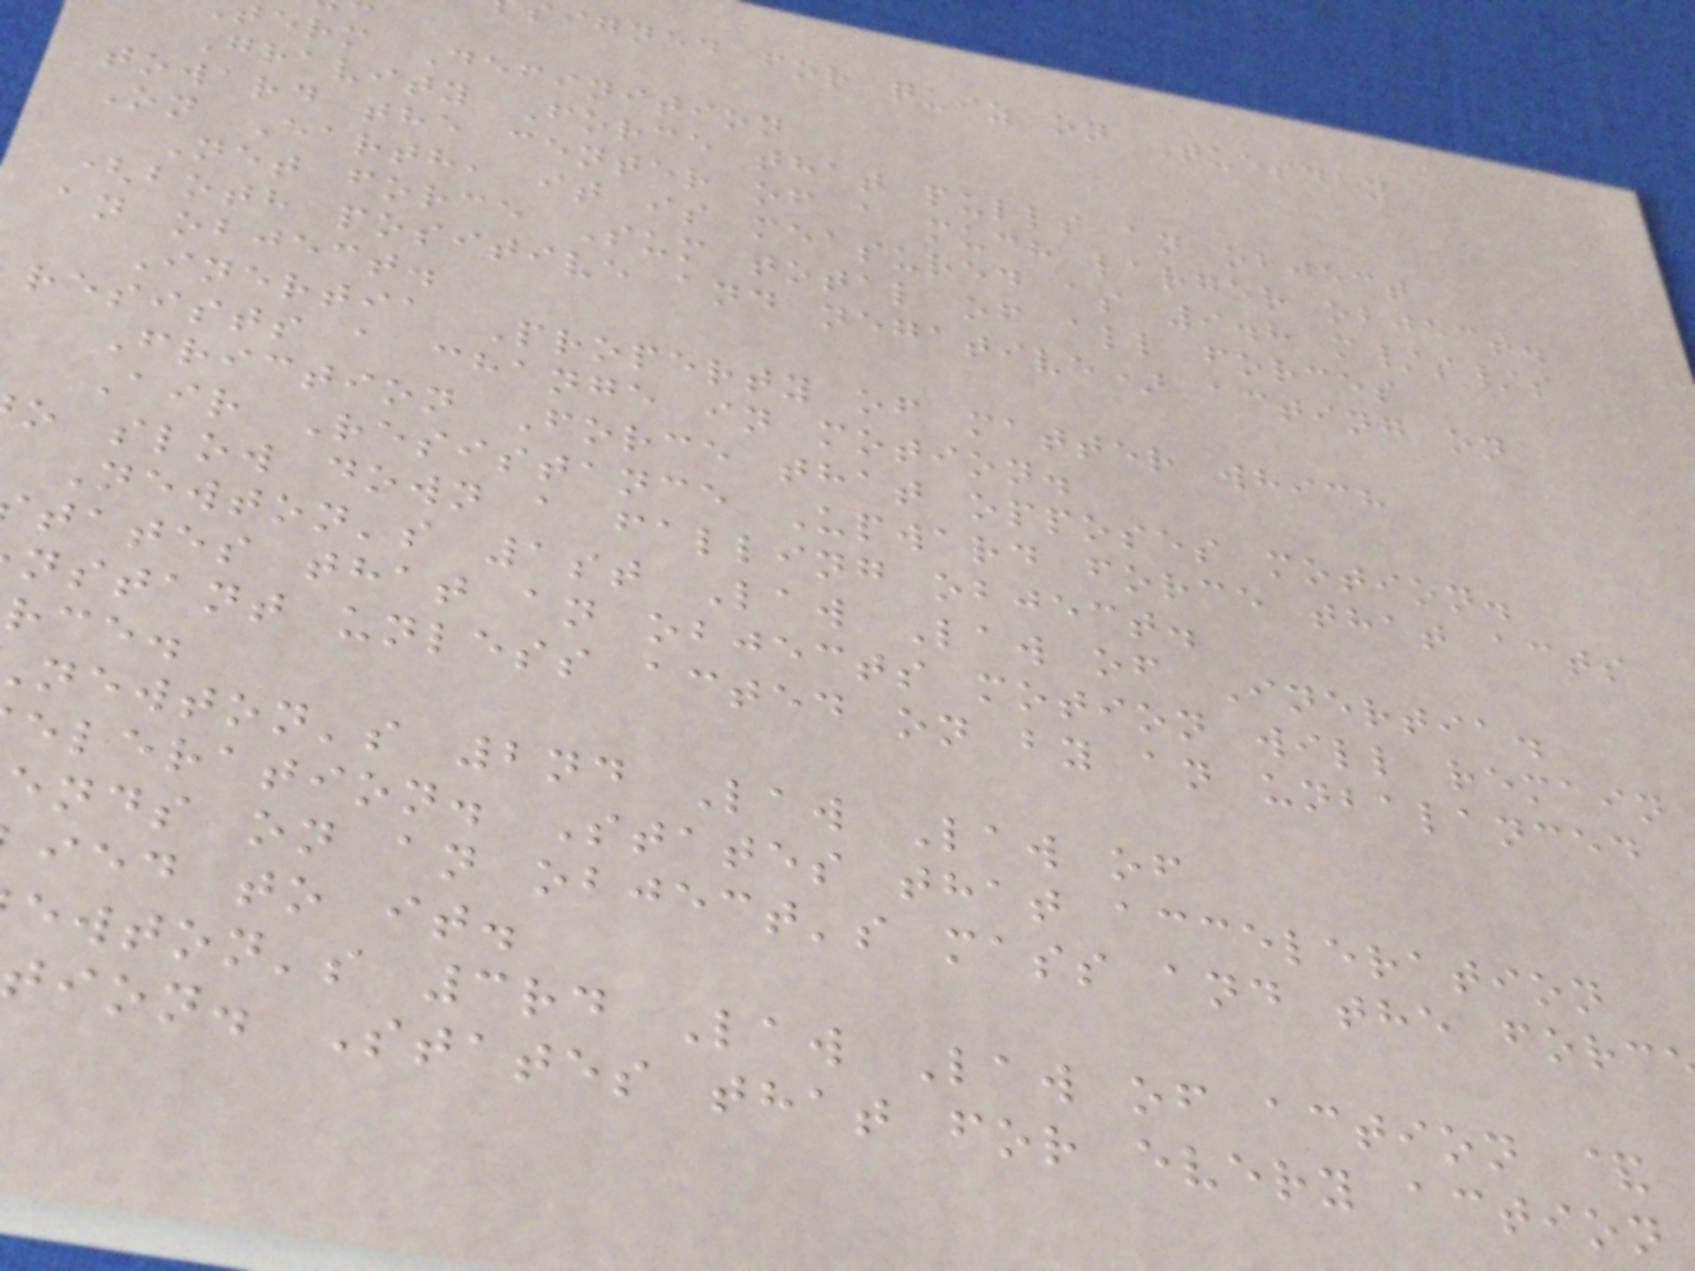igned for quiz on Tuesday
erm Definition
Gravity Force that pulls an object
toward the center of a much larger object.
On Earth, it is measured as 9.8 m/s/s
Net force Sum total of all forces
(both positive and negative) acting on
an object.
Inertia Property of matter which
resists a change in motion.
Friction Force that opposes motion.
Air Resistance Upward force that acts
o slow down a falling object.
Newton's 1st Law Law of Inertia.
tates that an objects motion will remain
nstant unless acted on by an unbalanced
rce.
newton's 2nd Law Law of
eleration. States that acceleration
ends on an object's mass and the forc
ied to it.
ewton's 3rd Law Law of action &
tion. States that for every action
